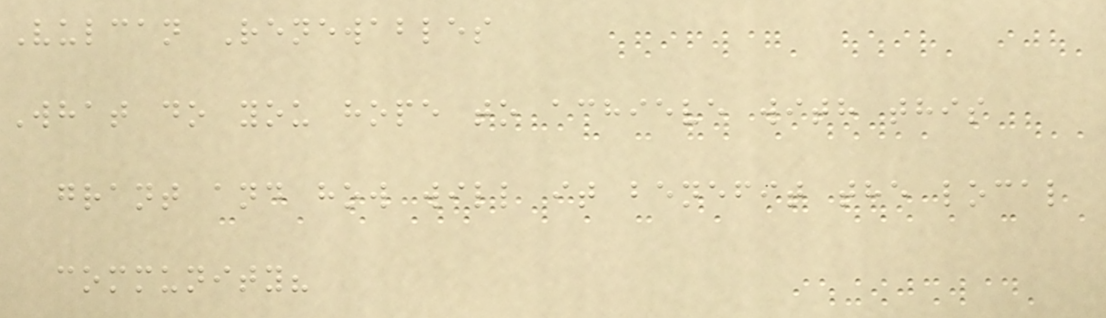Vulcan Renewables
What do you hope to achieve with this
grant and how will it benefit the local
community?
